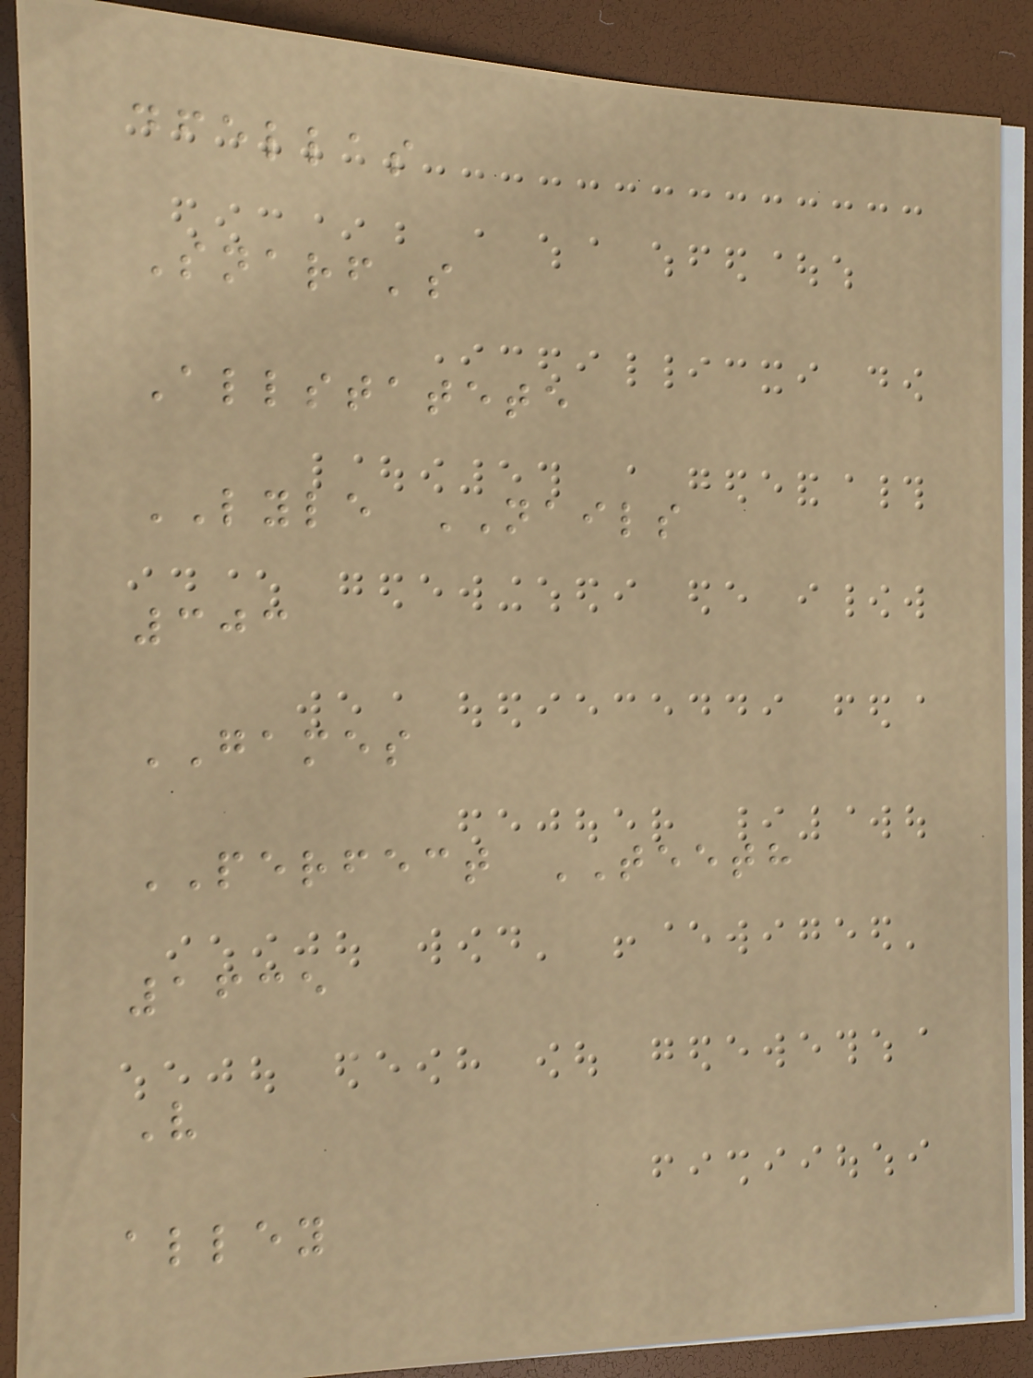dfellas
Snarf's
Allstatete
LYLE NAILS
303
GAMES
PERFECT TEETH
1635
V
alley
